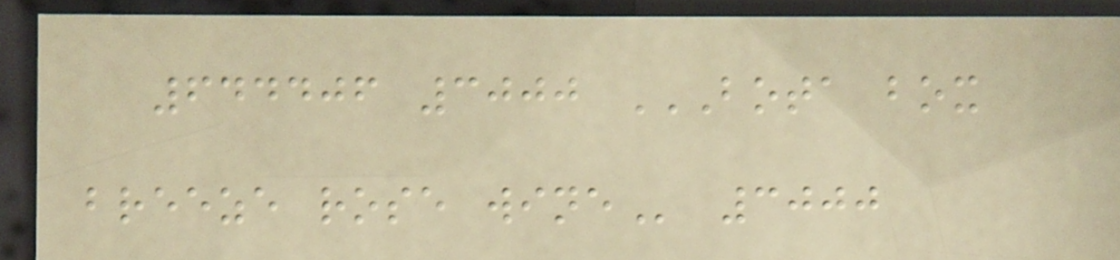644406 3000 BOTA BOX
BREEZE ROSE WINE 3000
